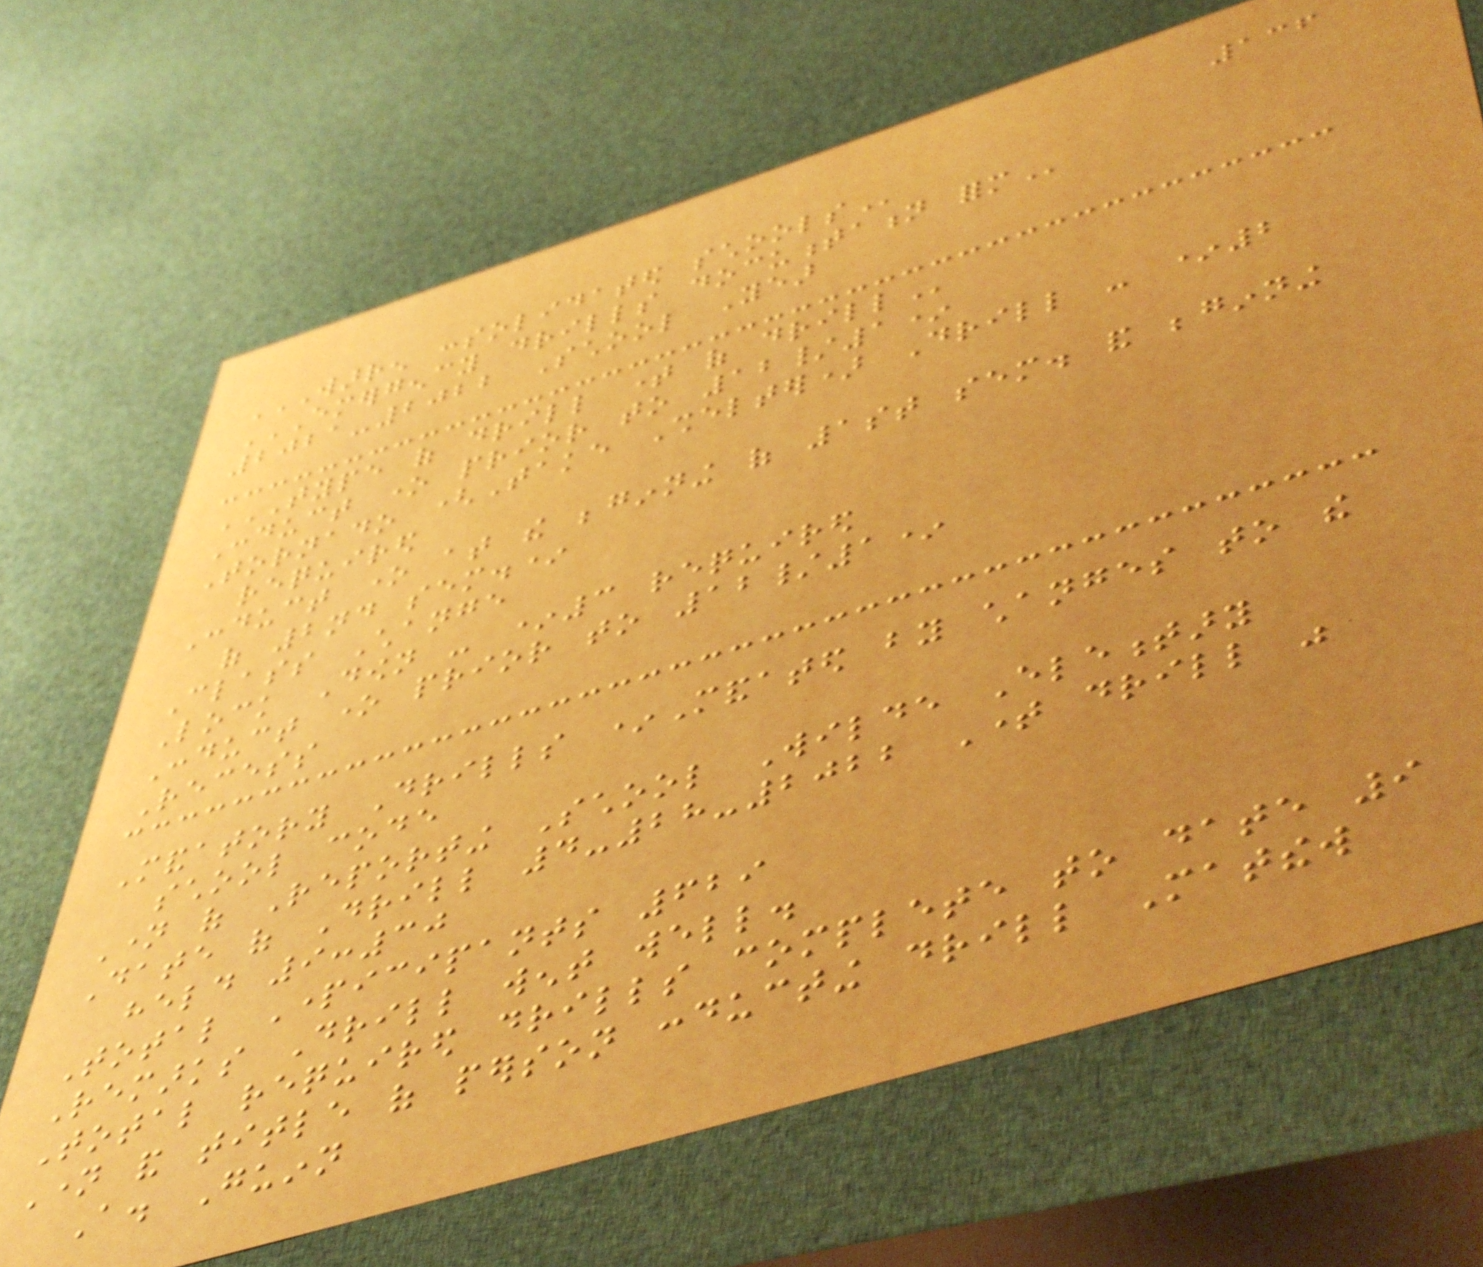136
WARREN CONSOLIDATED SCHOOLS
EMERGENCY DRILLS DOCUMENTATION FORM
2021-2022 School Year
TYPE OF DRILL TIME OF DRILL
Conduct one prior to 12/1*
Tornado (Take Shelter) Drill - *2
required
Conduct one at the beginning of 1st sem. and beginning
of 2nd sem.*
Class Change
Lock Down - *3 required
Conduct one prior to 12/1*
Recess
Mandatory Drills *Mandated by changes to the
school code
Name of Reporting School Wilde Elementary
Date of Drill 4-28-2022 Time drill was
held 9:30
Total Participants 629
Remarks Drill went well.
Total required drills complete to date 9
Name and title of person conducting drill Matthew
A. Guinn
